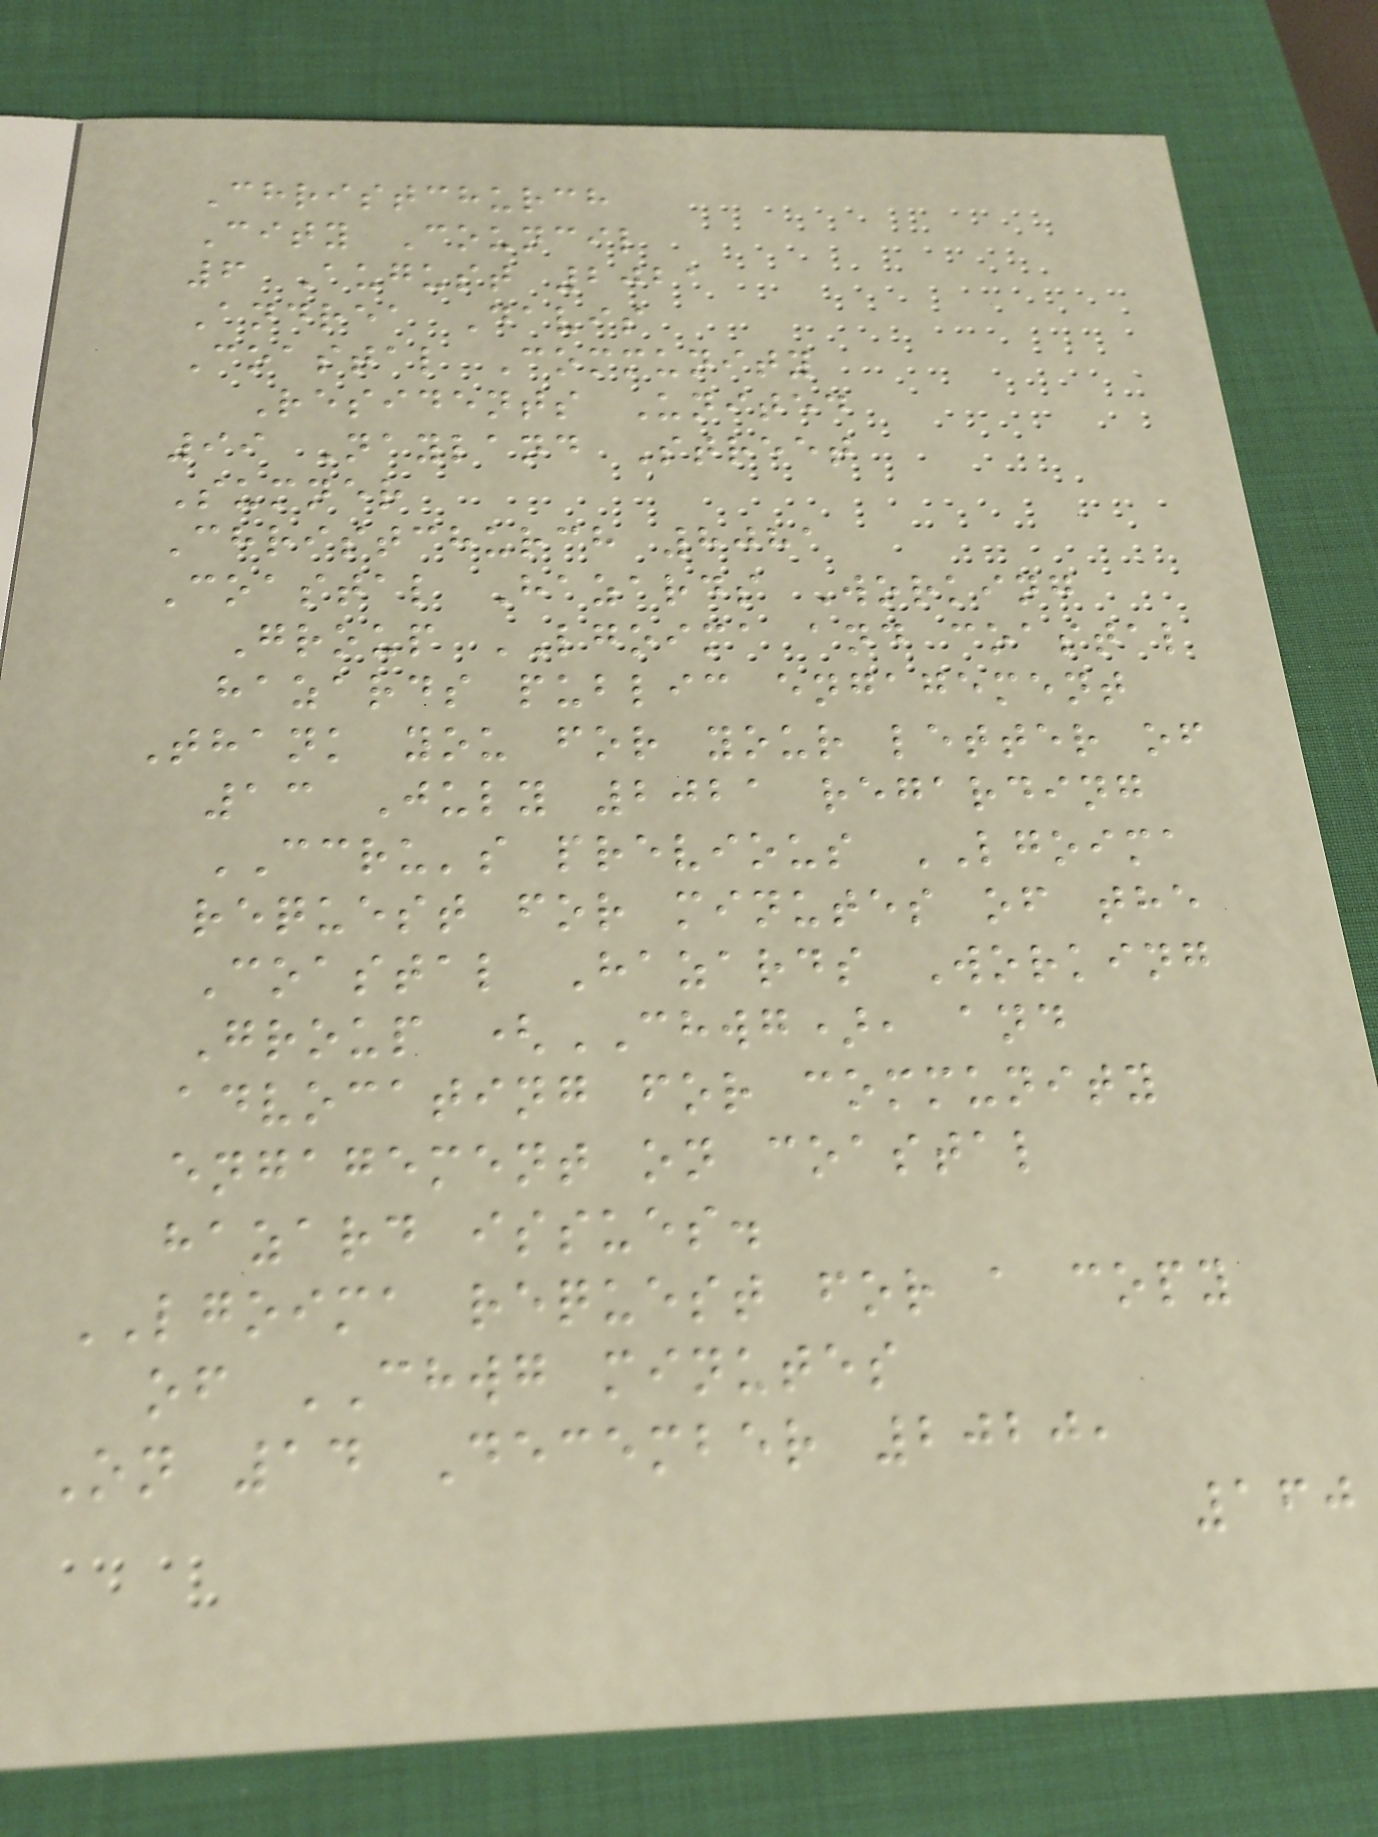Christchurch
City Council
6 August 2021
Andrea Davis
Coastal Community
Residents United
99 Nayland Street
Sumner
Christchurch 8081
Coastal Hazards Working
Group LGOIMA and coastal
hazards public engagement
Thank you for your letter of
13 July 2021 regarding
CCRU's previous LGOIMA
request for minutes of the
Coastal Hazards Working
Group (CHWG), and
advocating for community
engagement on coastal
hazard issues.
LGOIMA request for a copy
of CHWG minutes
On 14 December 2020,
160
